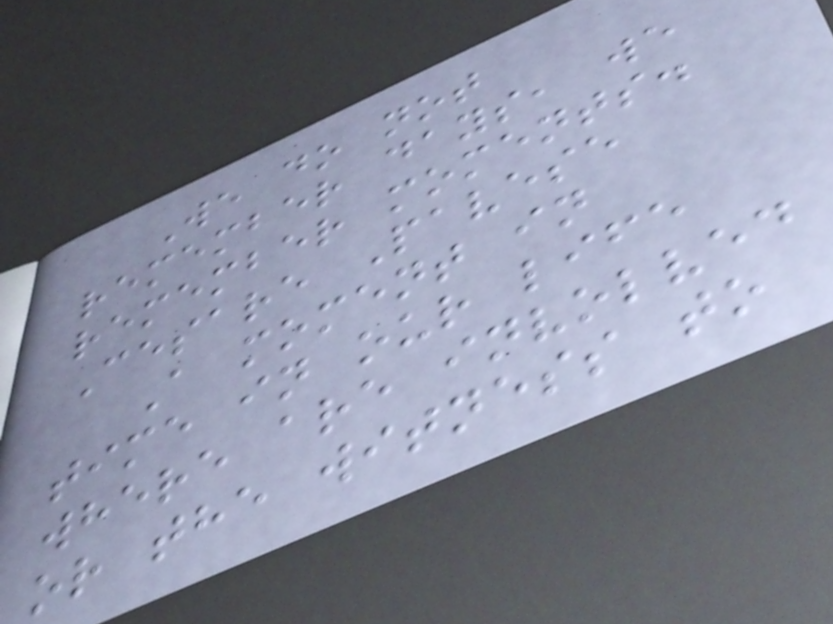We do not
remember days, we
remember moments.
Cesare Pavese
A moment in
time in our life
where are involved
or the witness to
